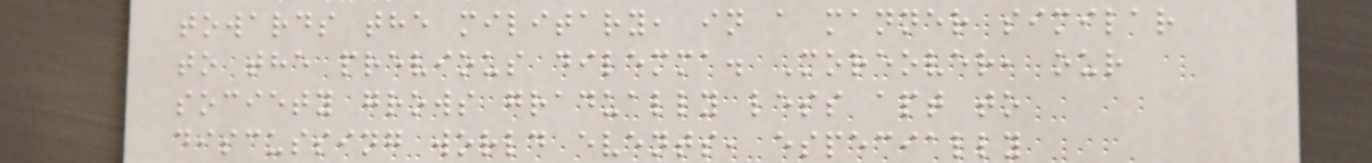towards the military, in a manner similar
to the previous dilemma. Moreover, our
society grows gradually less apt to
discussing world events, especially
